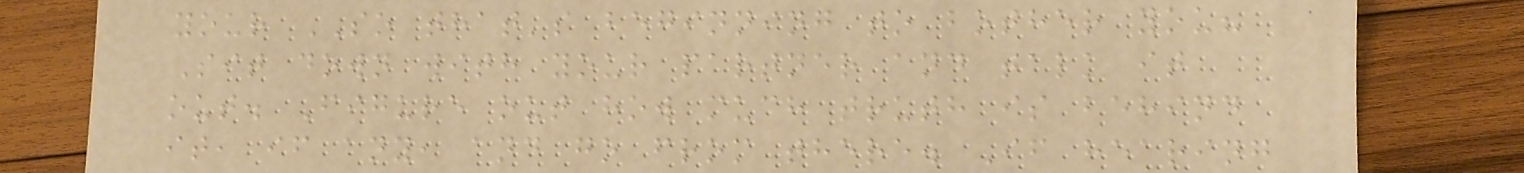your SO that's beginning to bother you?
Sit down with your partner and talk it
out. Figure out how much truth is behind
it, if any, and go from there. If hearing
